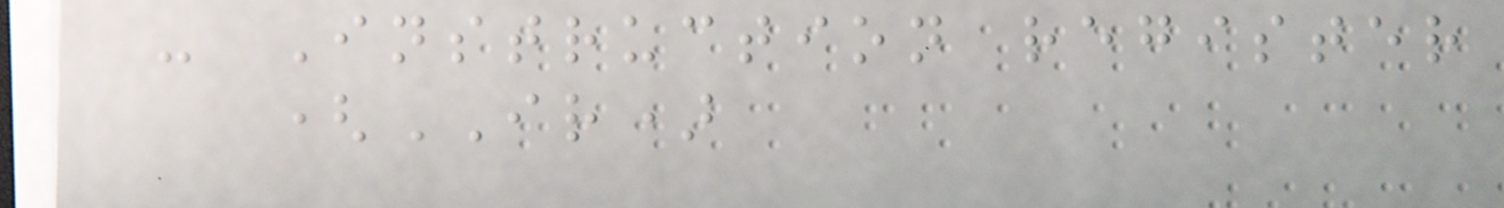- Instruction register
(IR)
